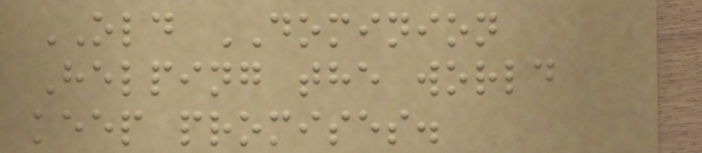OLD DOMINION
Helping the world
keep promises.
